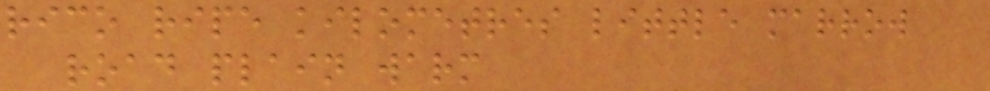rico ripe kilometres little marrow
road plain warm
